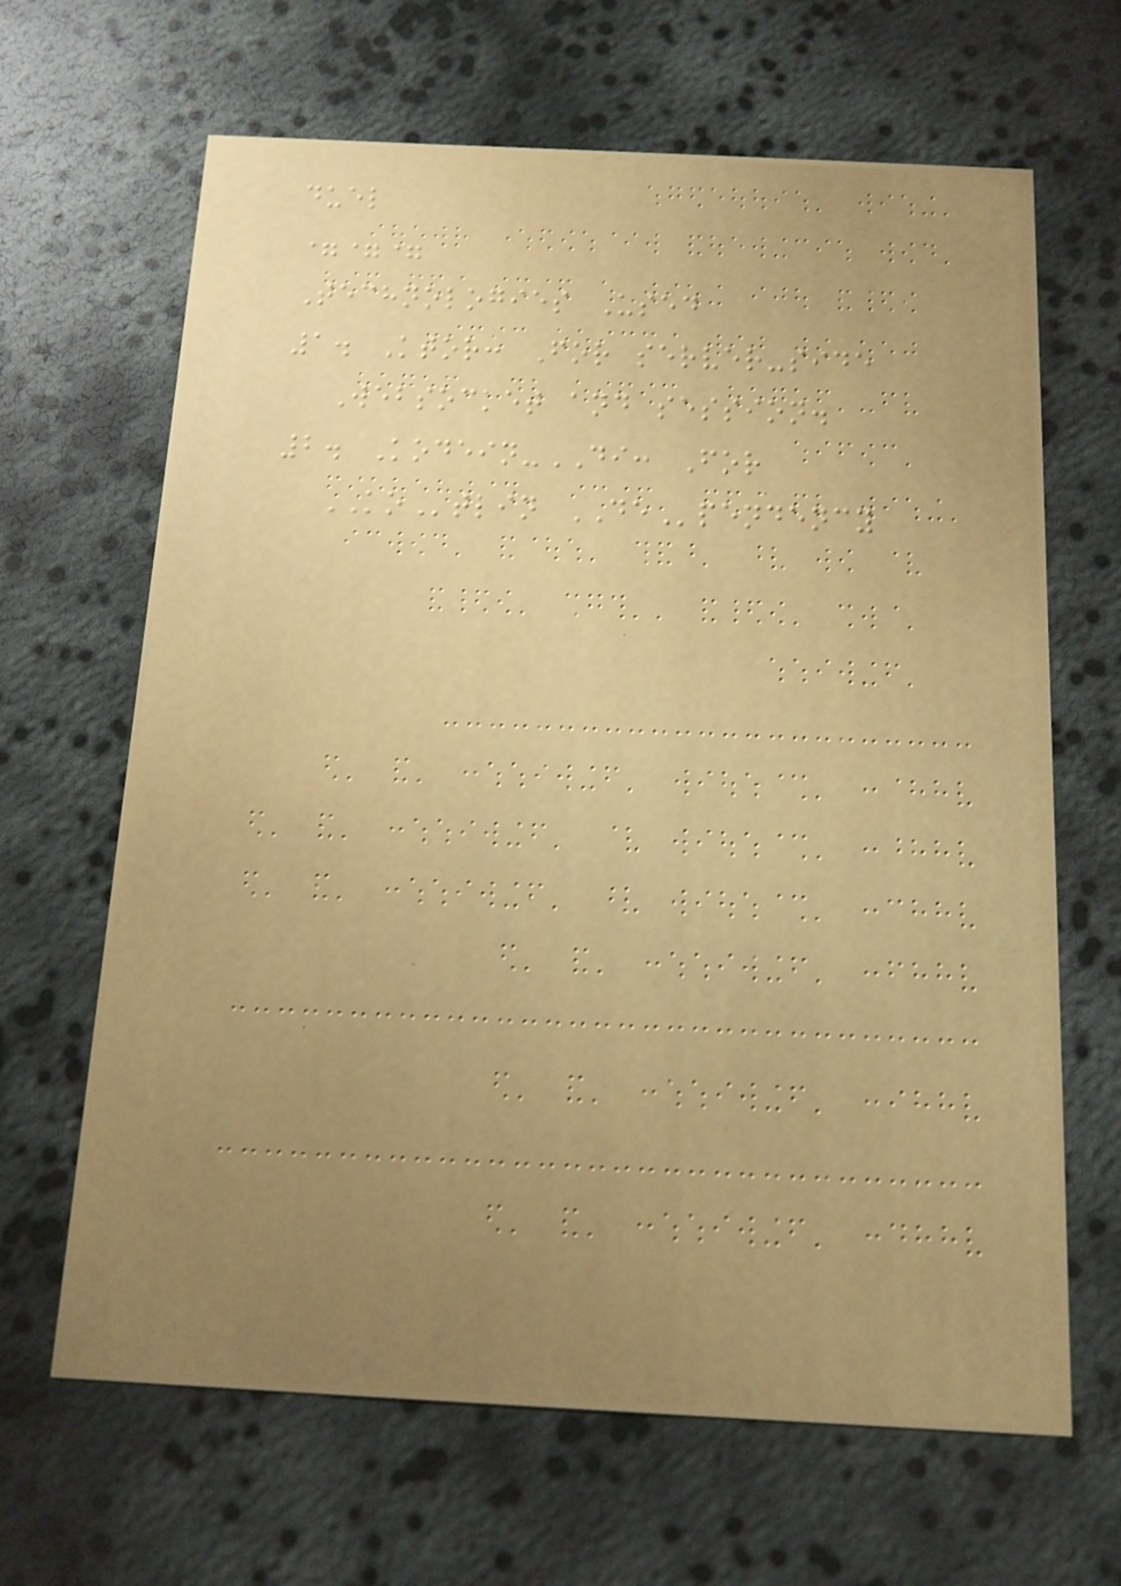duel
===
Technologies Used
1. Ktor: For server-side
Websocket and session.
2. Kodein-DI: For
KOtlin DEpendency
